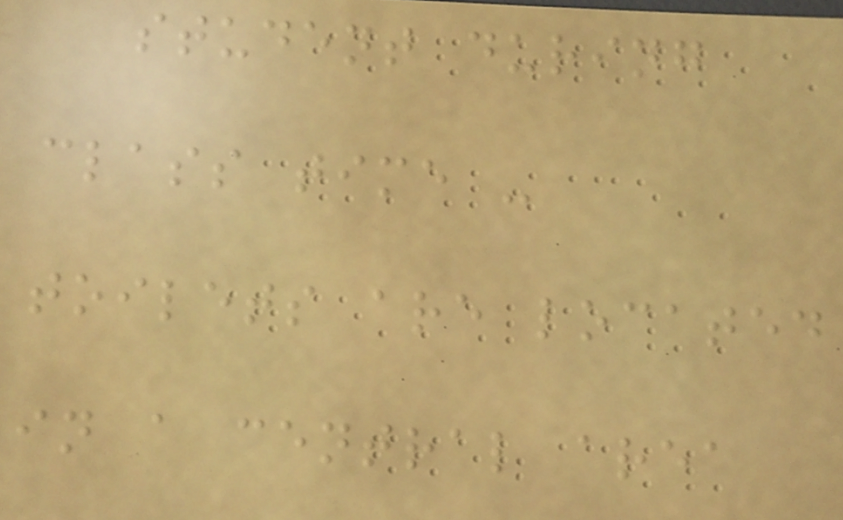student during
class time -
toilets are located
in a central area
